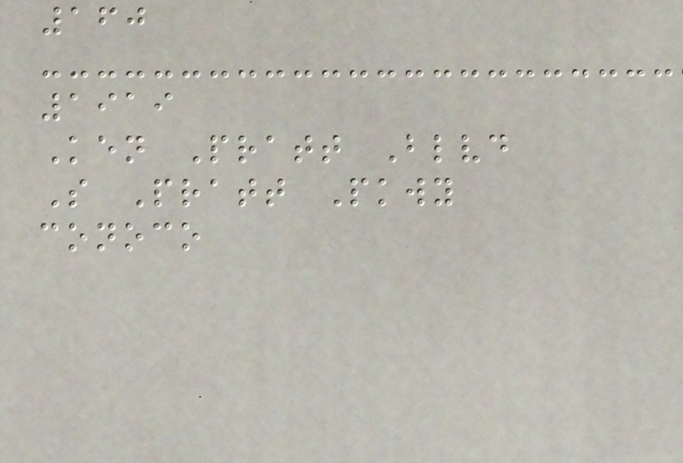160
1919
Ken Pratt Blvd
S Pratt Pkwy
conoco
